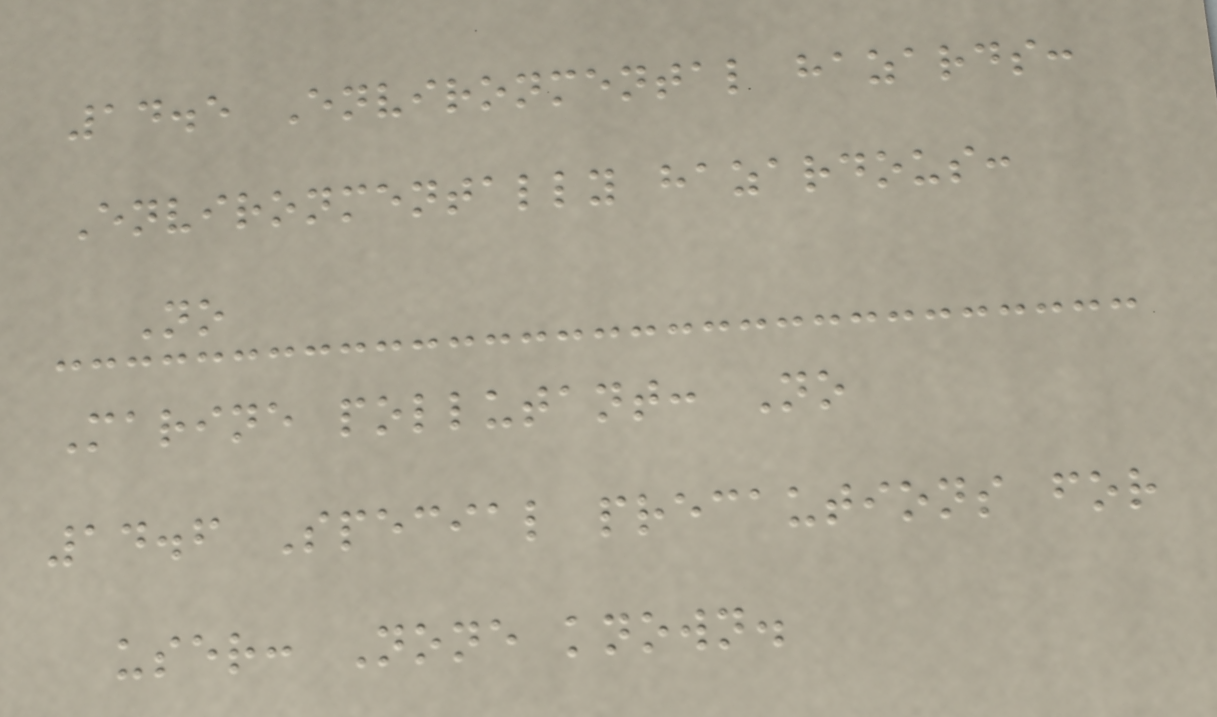14.5 Environmental hazards:
Environmentally hazardous:
No
Marine pollutant: No
14.6 Special precautions for
user: None known.
